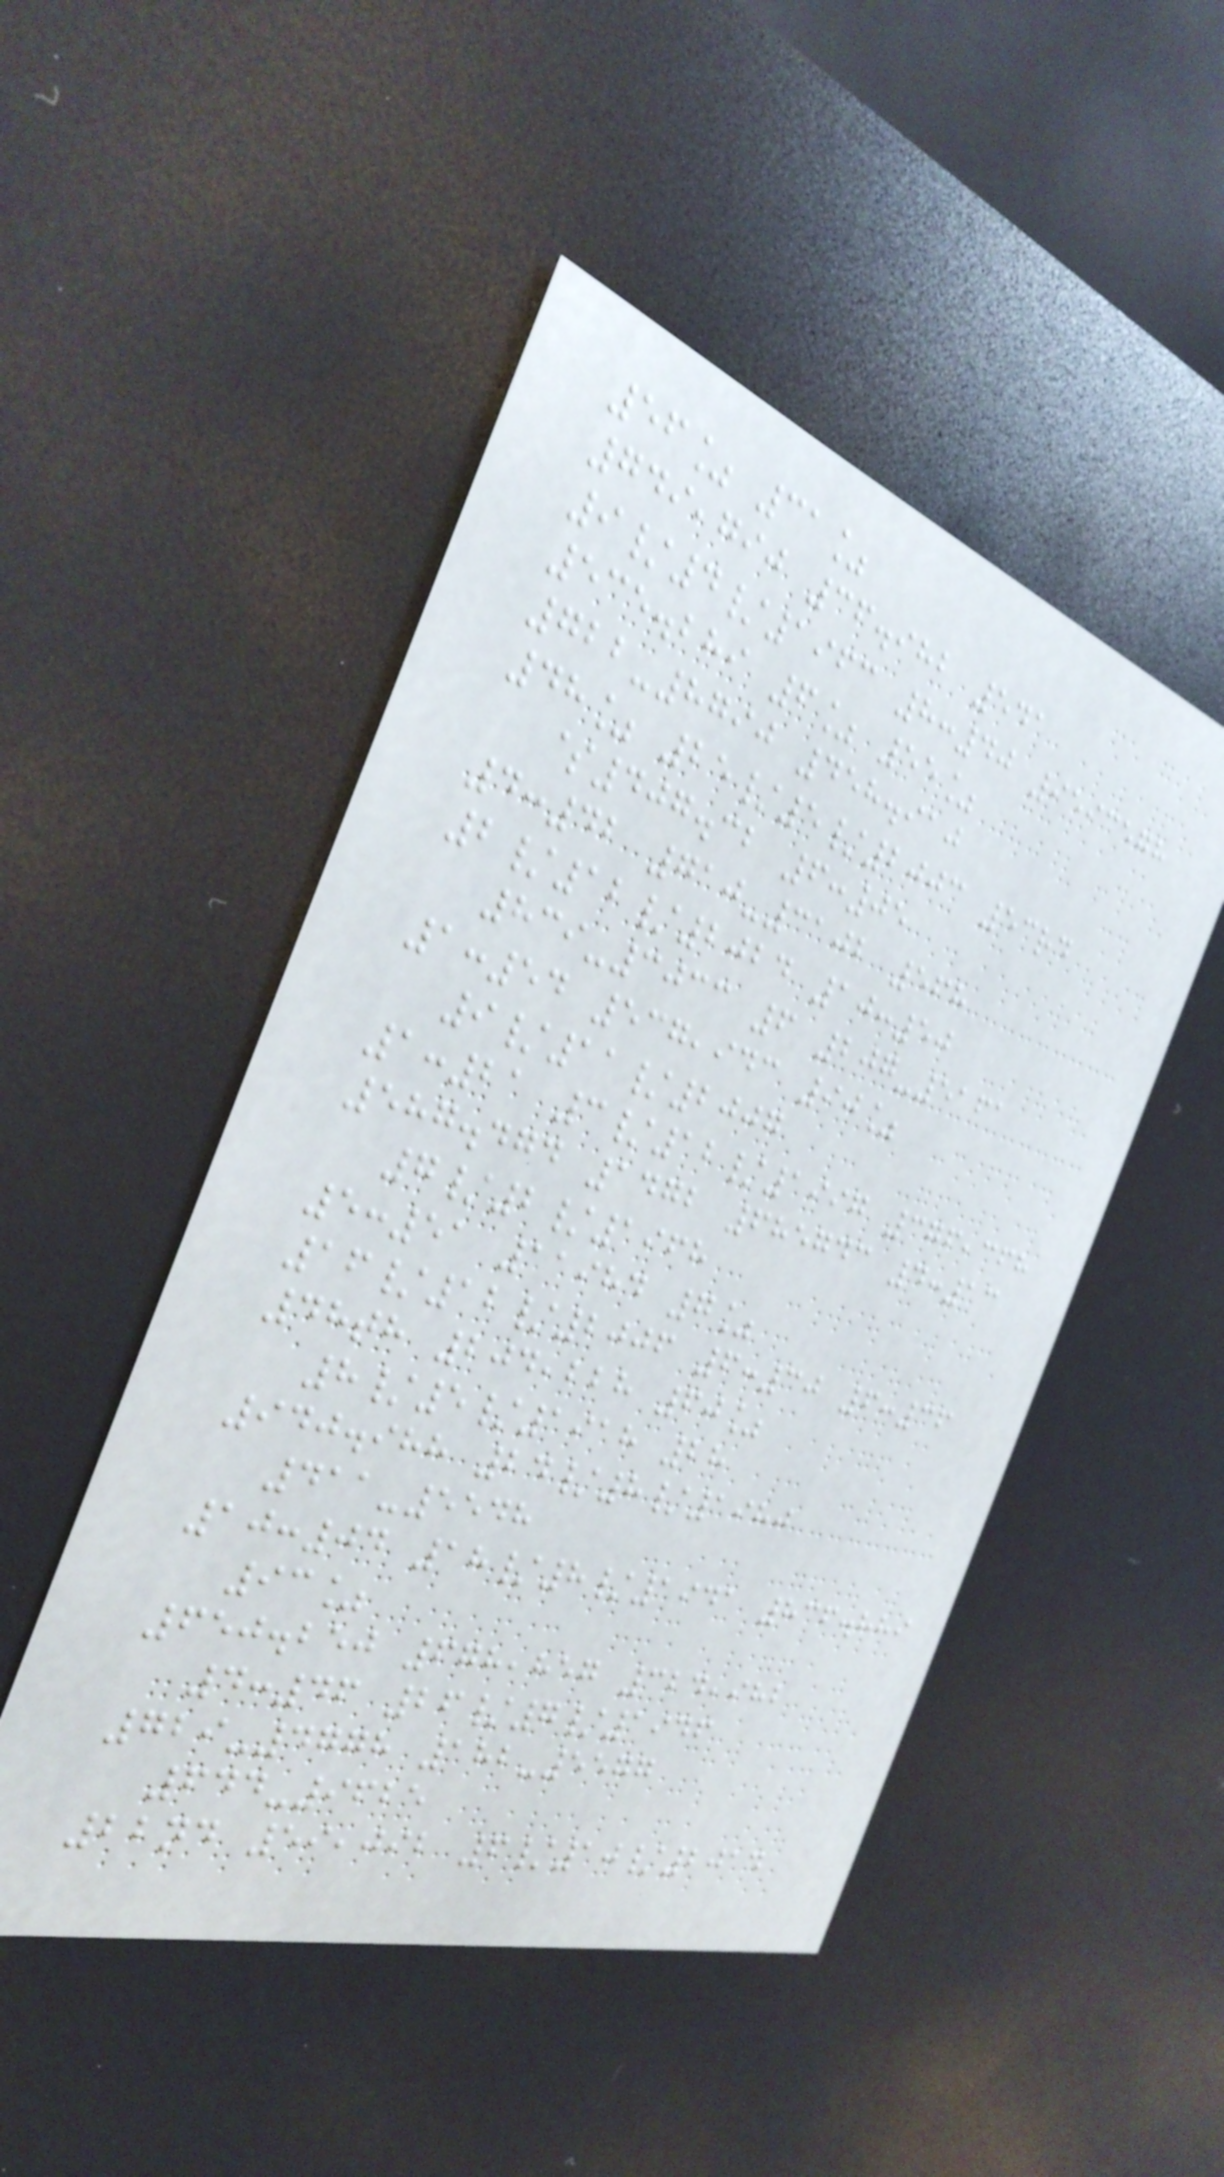56% 31%
749,790 36.982 541
9/4/1963 8:40 9593578
535.289 6% 55%
722-8790 458.910
48% 25/5/2003 53rd
$407.32 6:05
4:42 710-3102 568
2/12/2024 10:50
839-3033 6 207-5161
1:54 537,943 90%
9/11/2007
1:21 3/12/1997 376,368
587.474 1472 685743 4:13
7/2/1968
5:51 11984 7%
16/12/2006 6:30 6:36
48th 204,228 60%
8/5/1918 28
940.988 24/8/1980
411-5548
10:04 18/8/1941 836.889
93%
650.250 678,857 324,982
4:46 26/7/1946
729-4778 182-5577
644-9625
22nd 59,092 6/10/2014
